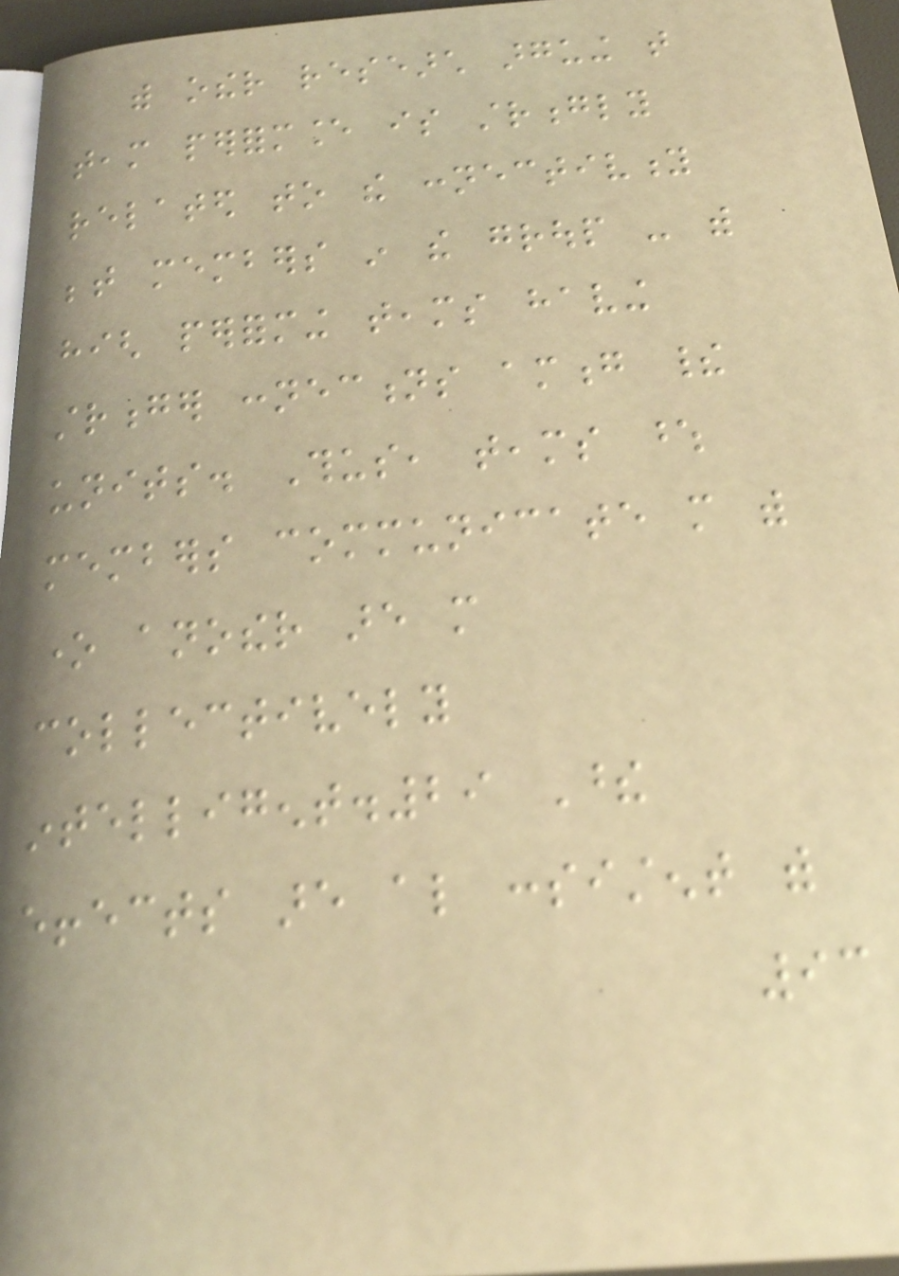with other research arguing that
team performance is strongly
related to the connectivity
between members in the group - with
high performing teams having
stronger connections among their
units. Thus, teams whose
members communicate more with
one another are more
collectively
intelligent.29 These
effects are also consistent with
93
